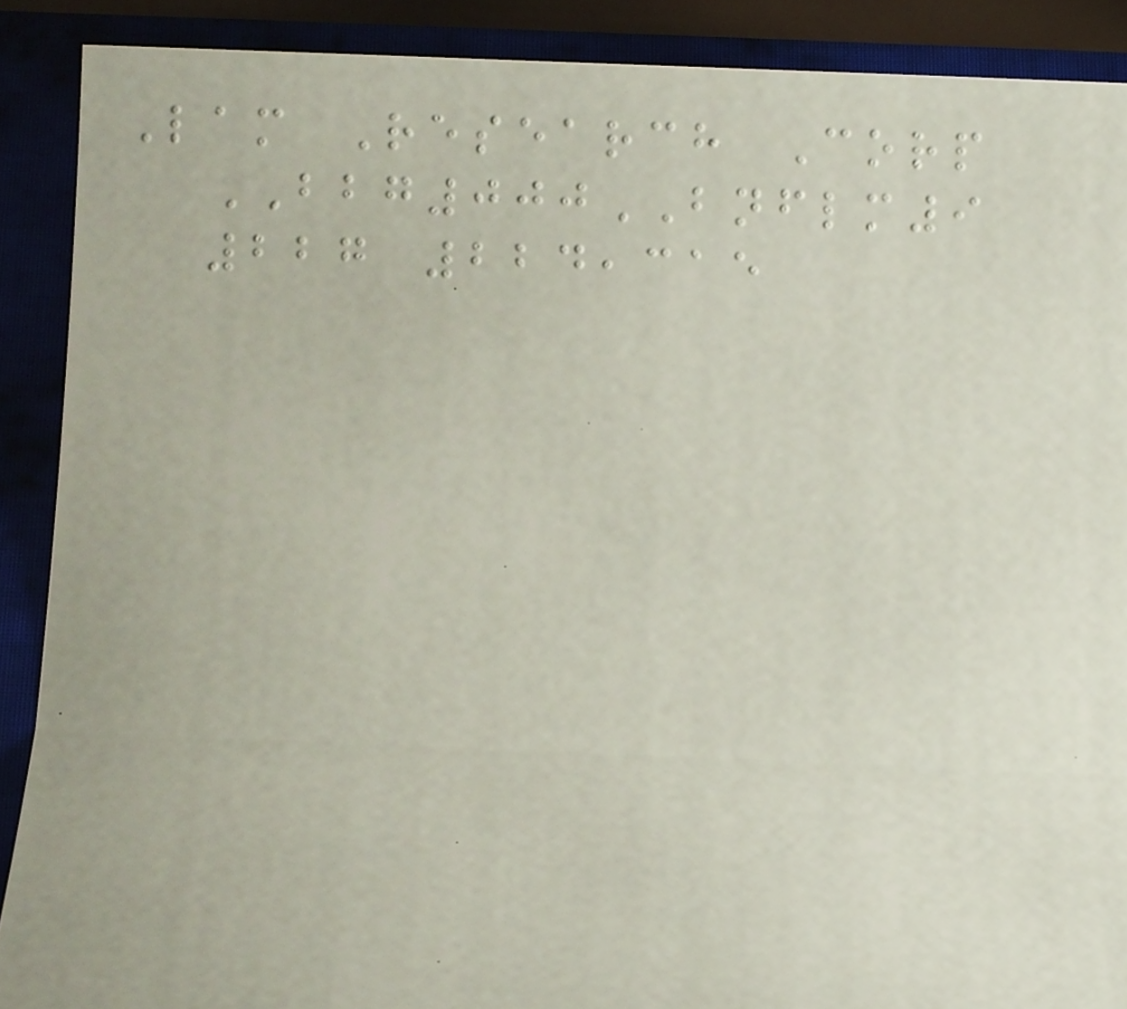Lam Research Corp
BBG000BNFLM9
227 224,315
